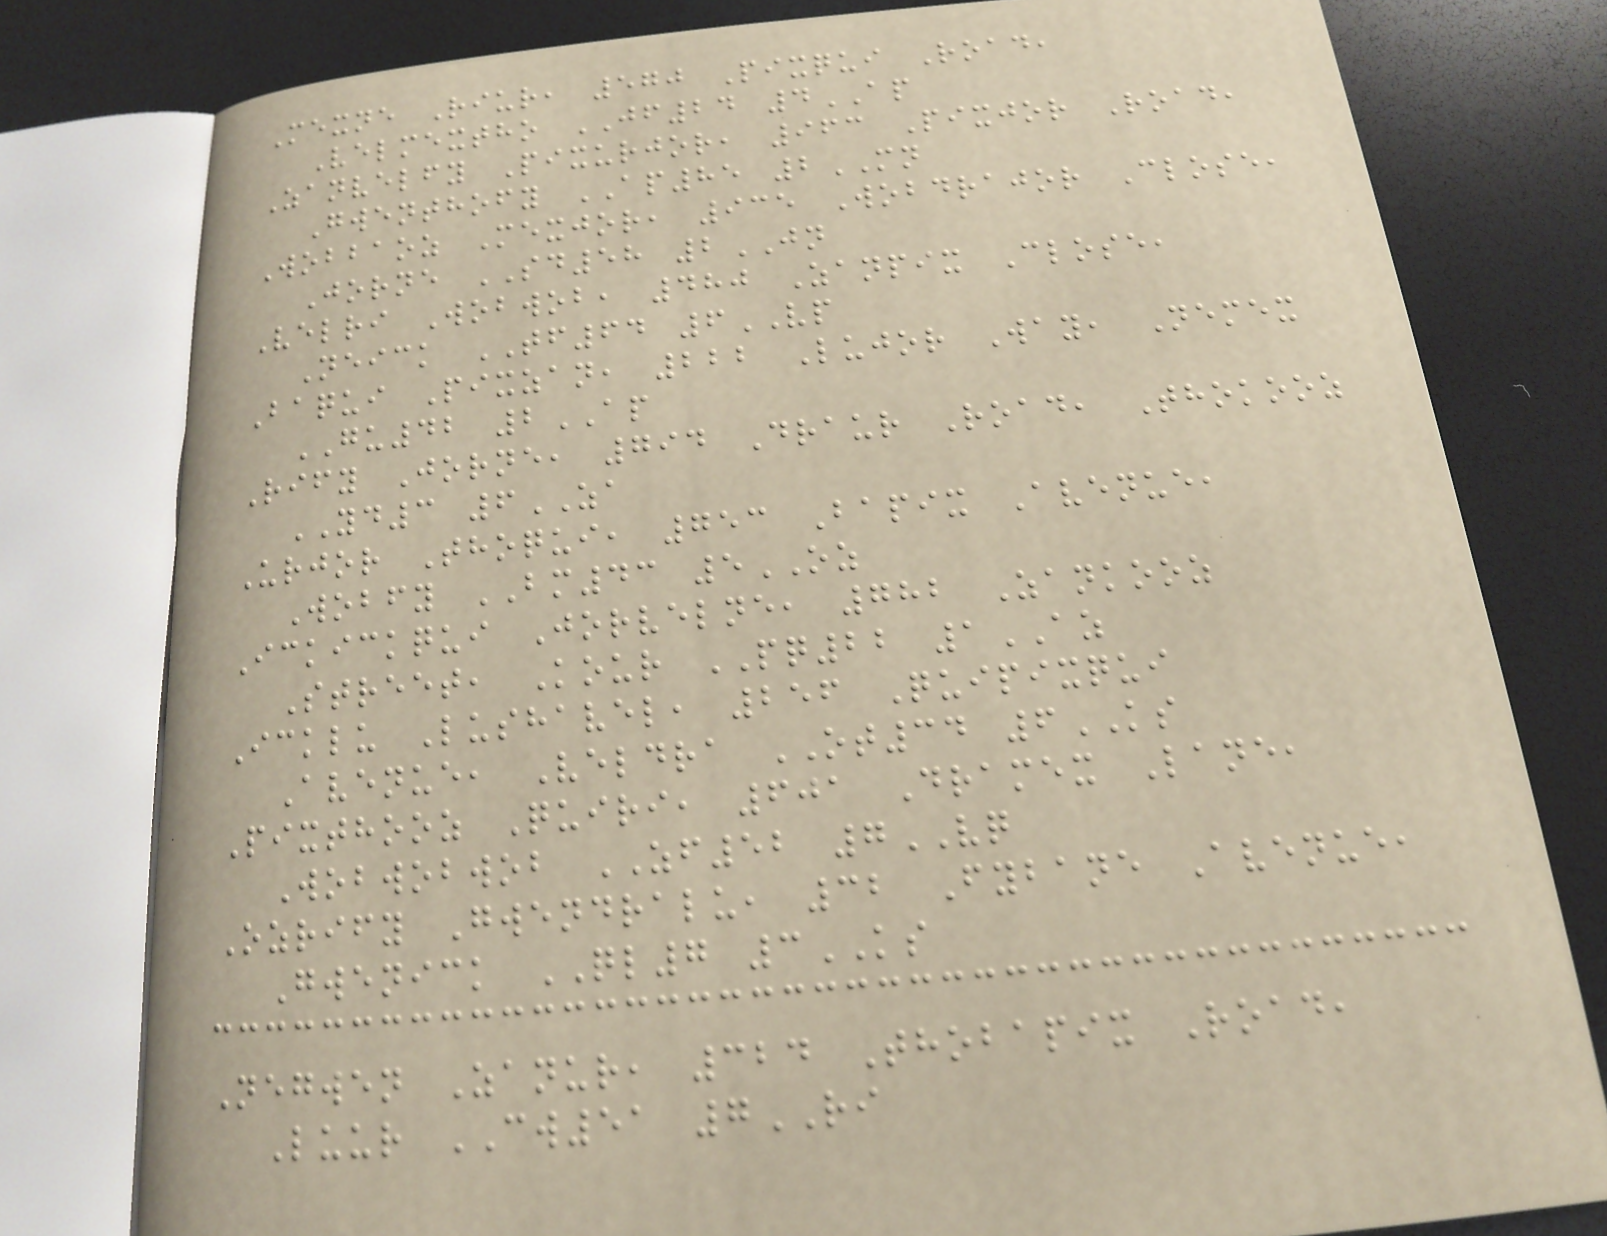Mexne Riur, 570 Pixqui Road,
Velmextho JF24 4AP
Zanvelfy Pixurjor, 963 Pixjor Road,
Gwenthofy AP85 2MN
Wobbaoz Mexjor, 935 Wobdrajor Close,
Jorne SD58 2JN
Velri Wobwob, 480 Zanpix Close,
Neick TF64 6VP
Baqui Pixzan, 222 Lujor Way, Nemex
GU42 2AP
Rify Jorne, 794 Draur Road, Thokooz
YD3 6ZA
Urjor Thoqui, 753 Bapix Avenue,
Wobfy BM43 5OZ
Ickickqui Jorvelne, 782 Zankooz
Street, Kour PQ22 1AZ
Icklu Lushavel, 256 Quipixqui
Avenue, Veldra OT34 6KS
Pixthooz Quiri, 601 Dramex Lane,
Wobwobwob ZF52 7VQ
Ozrify Gwendralu, 32 Fybane Avenue,
Gwenick QL7 3KS
Negwen Zanur, 324 Thobapix Road,
Luur CW51 7RI
